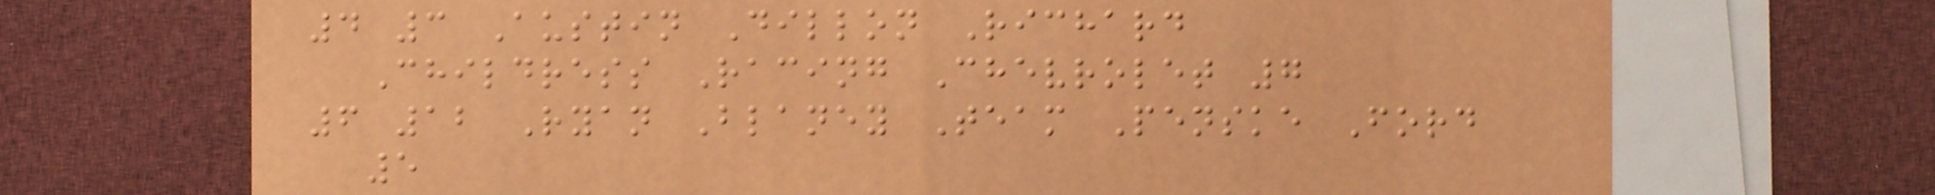4 3 Austin Dillon Richard
Childress Racing Chevrolet 7
6 12 Ryan Blaney Team Penske Ford
5
